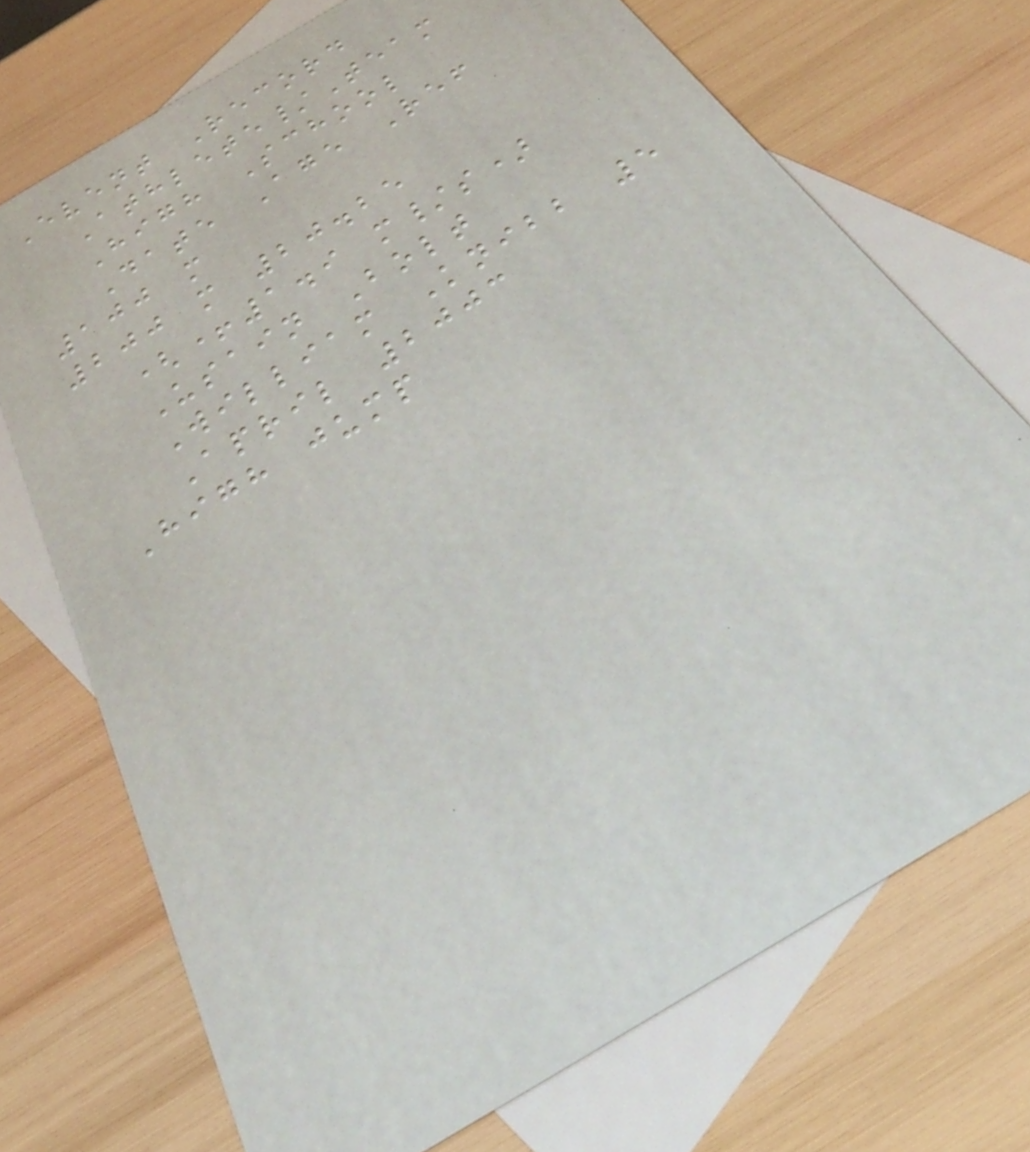Event Record
Athlete/Team
High School
Date Age Ref
100 m
200 m 20.25
(+1.9 m/s)
Usain Bolt
William Knibb 5
April 2003
High jump
